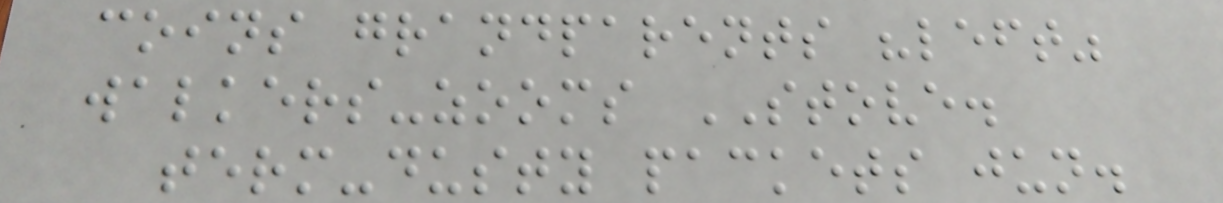coins grandparents "left"
walkers-zooms STOVE.
term-dusty packets jun.
